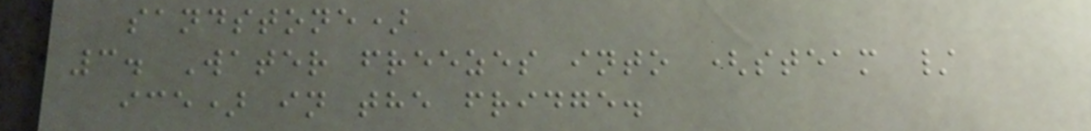sandstone)
3. Water freezes into (steam /
ice) in the fridge.
